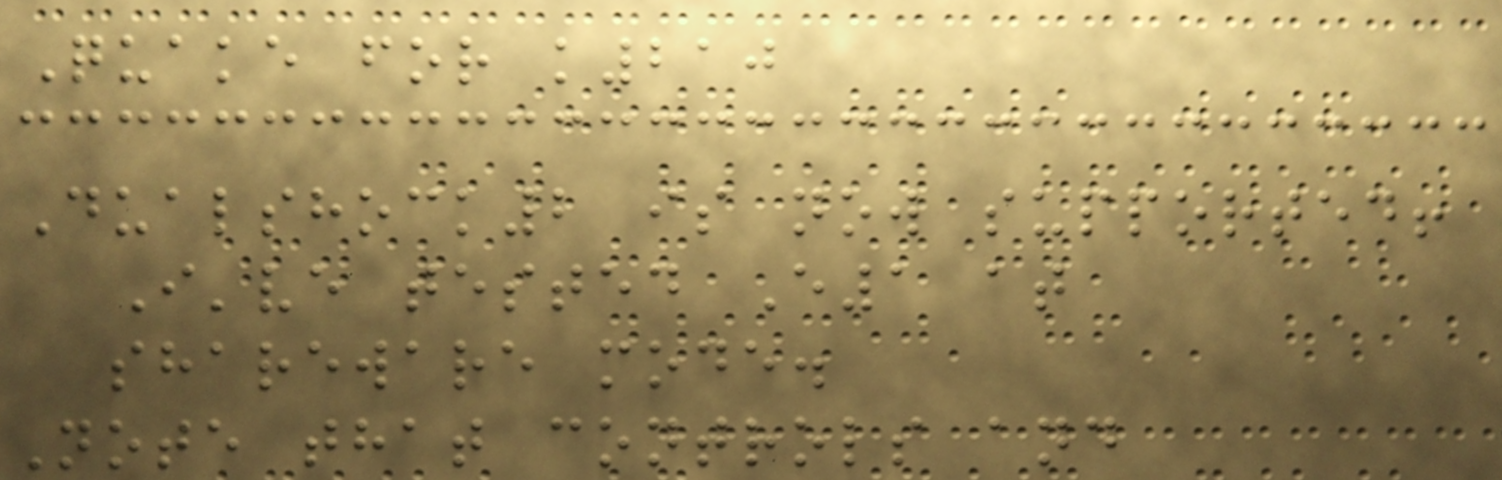Quake for k210
Dualshock2 is now supported!
I've tested E1 at
shareware mode.
Note that controls and
